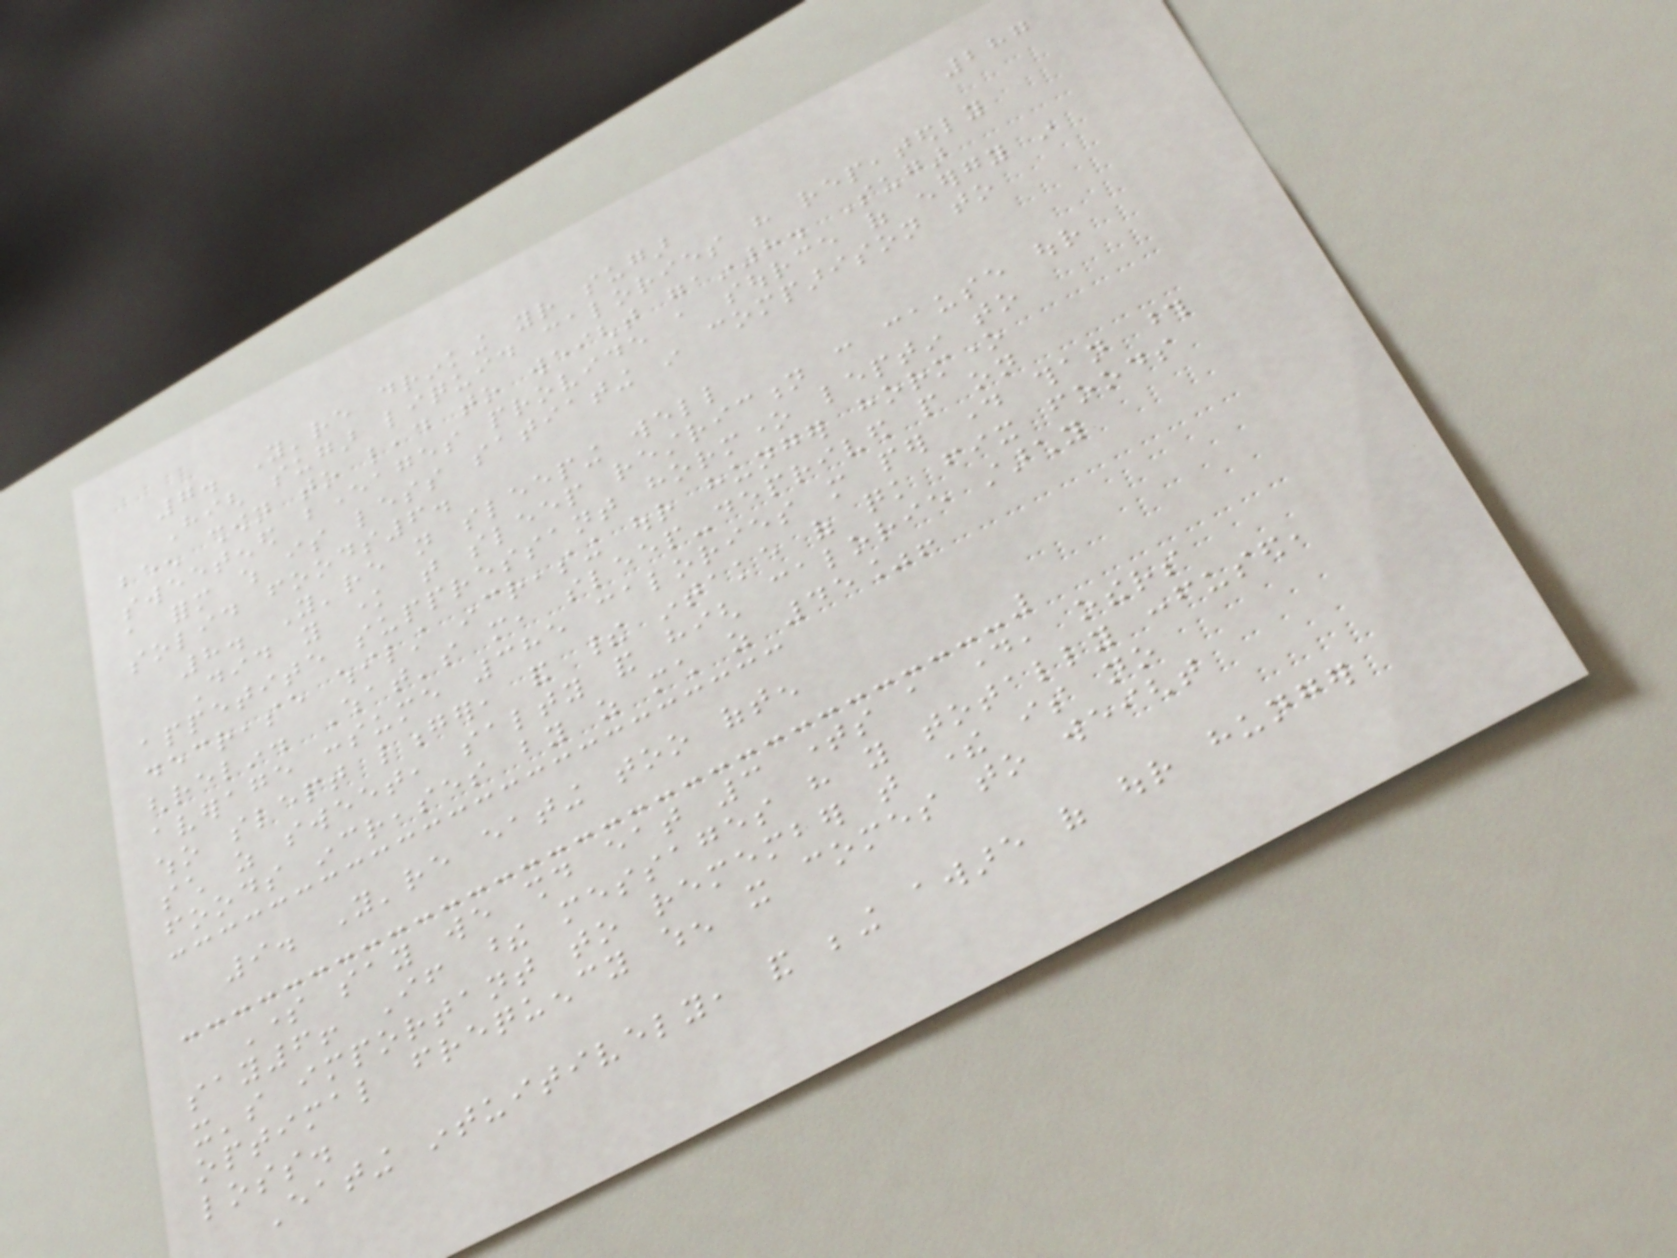287
7. You're drinking your sugar
High sugar liquid calories have repeatedly
been shown to lead to weight gain8. Sugar
sweetened beverages provide a source of energy in
a form which is less satiating in comparison to
solid foods6.
8. You're not sleeping well
Did you know that sleep restriction can cause our
appetite suppressant hormone leptin to
decrease whilst increasing our hunger hormone
ghrelin. What's more, sleep-deprived people on
average consume 385 calories more per day than those
who slept longer, and their intake of quick fix foods
such as sweet, salty and high calorie starchy
foods increases by as much as 45%!
9. You're eating too often
Some say we should eat 3 times a day, others
say6! If these messages have you totally confused,
it's important to remember that there is no
optimal frequency when it comes to weight
loss.
Eating intuitively, and being aware of our hunger
